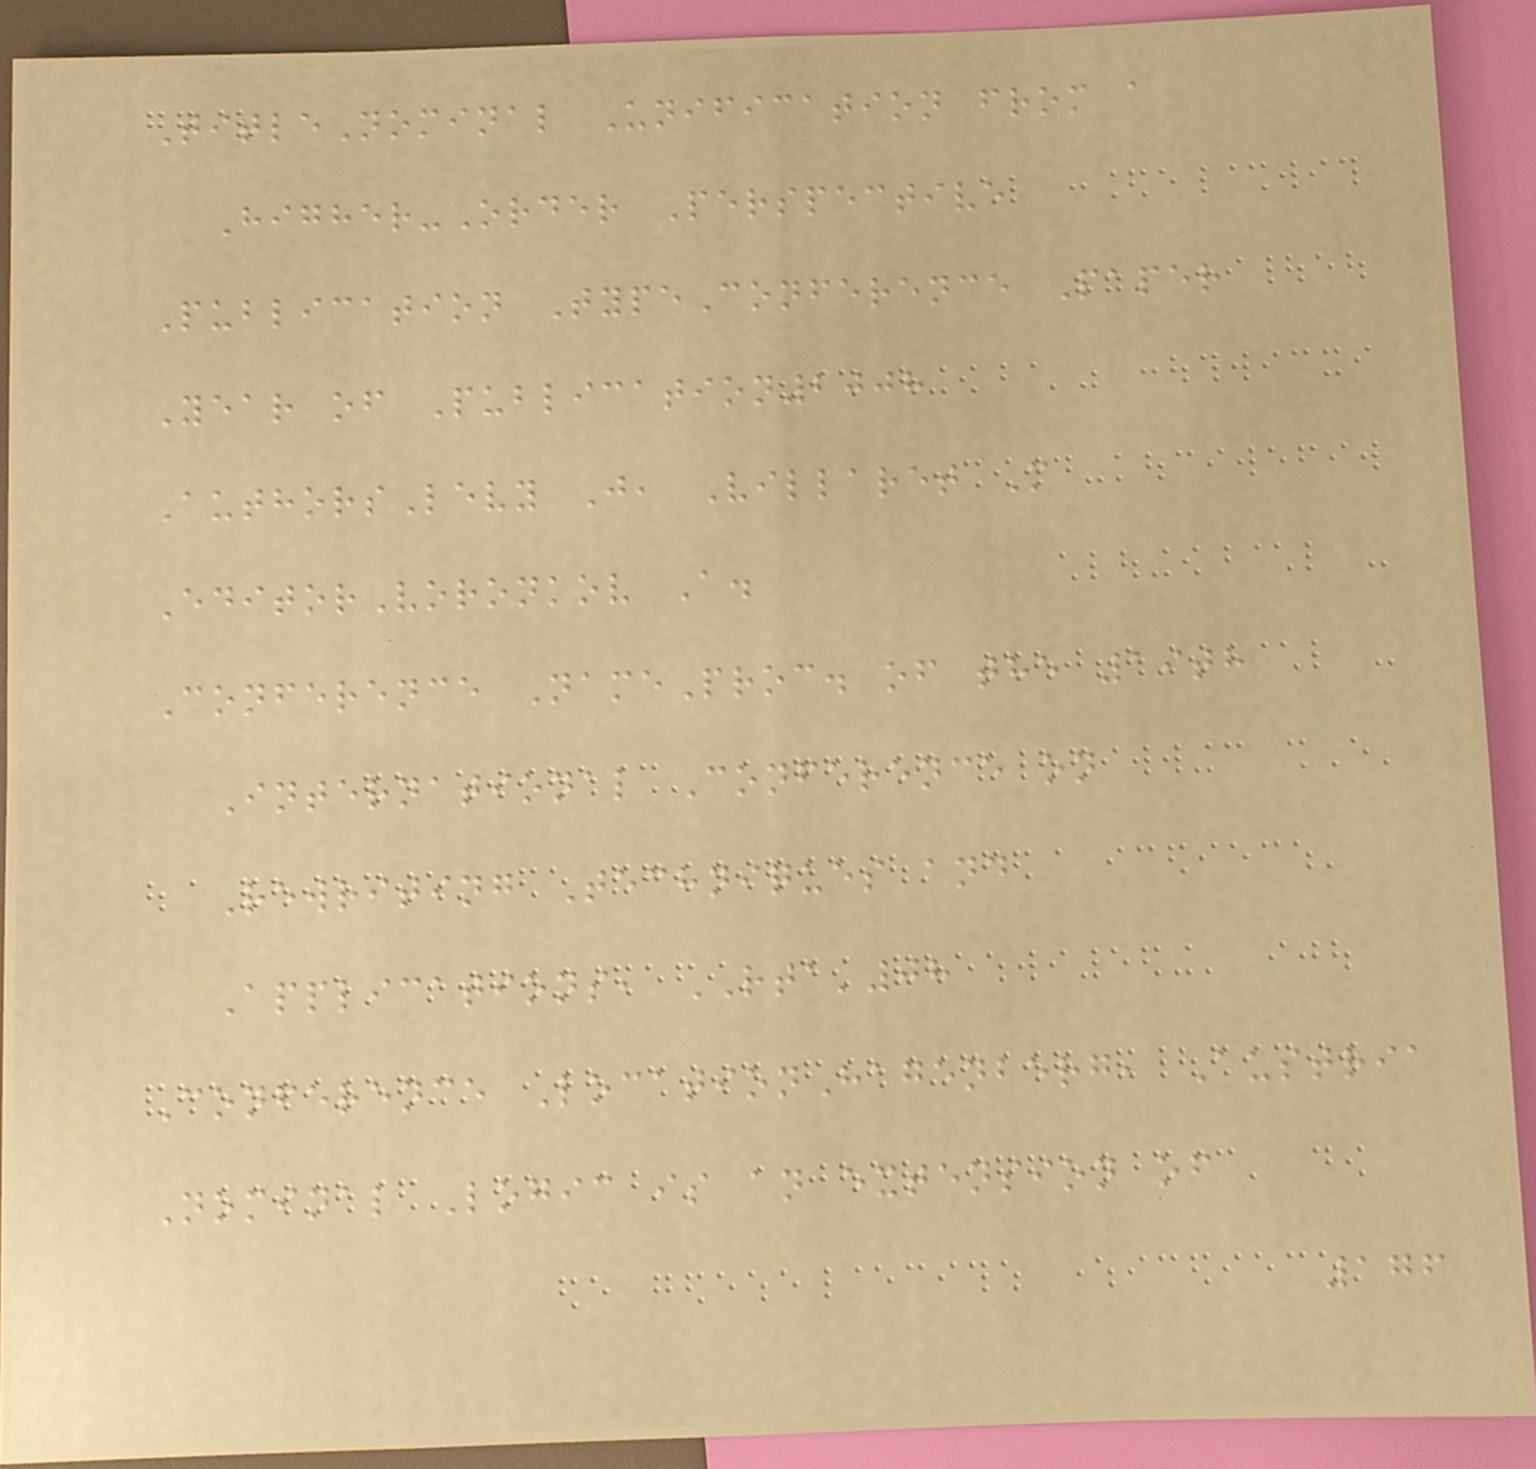TitleNominal Unification from a
Higher-Order Perspective
Publication TypeConference Paper
Year of Publication2008
AuthorsLevy J, Villaret M
EditorVoronkov A.
Conference NameProc. of the 19th
International Conference on
Rewriting Techniques and
Applications, RTA'08
Conference LocationHagenberg, Austria
Nominal Logic is an extension of
176
